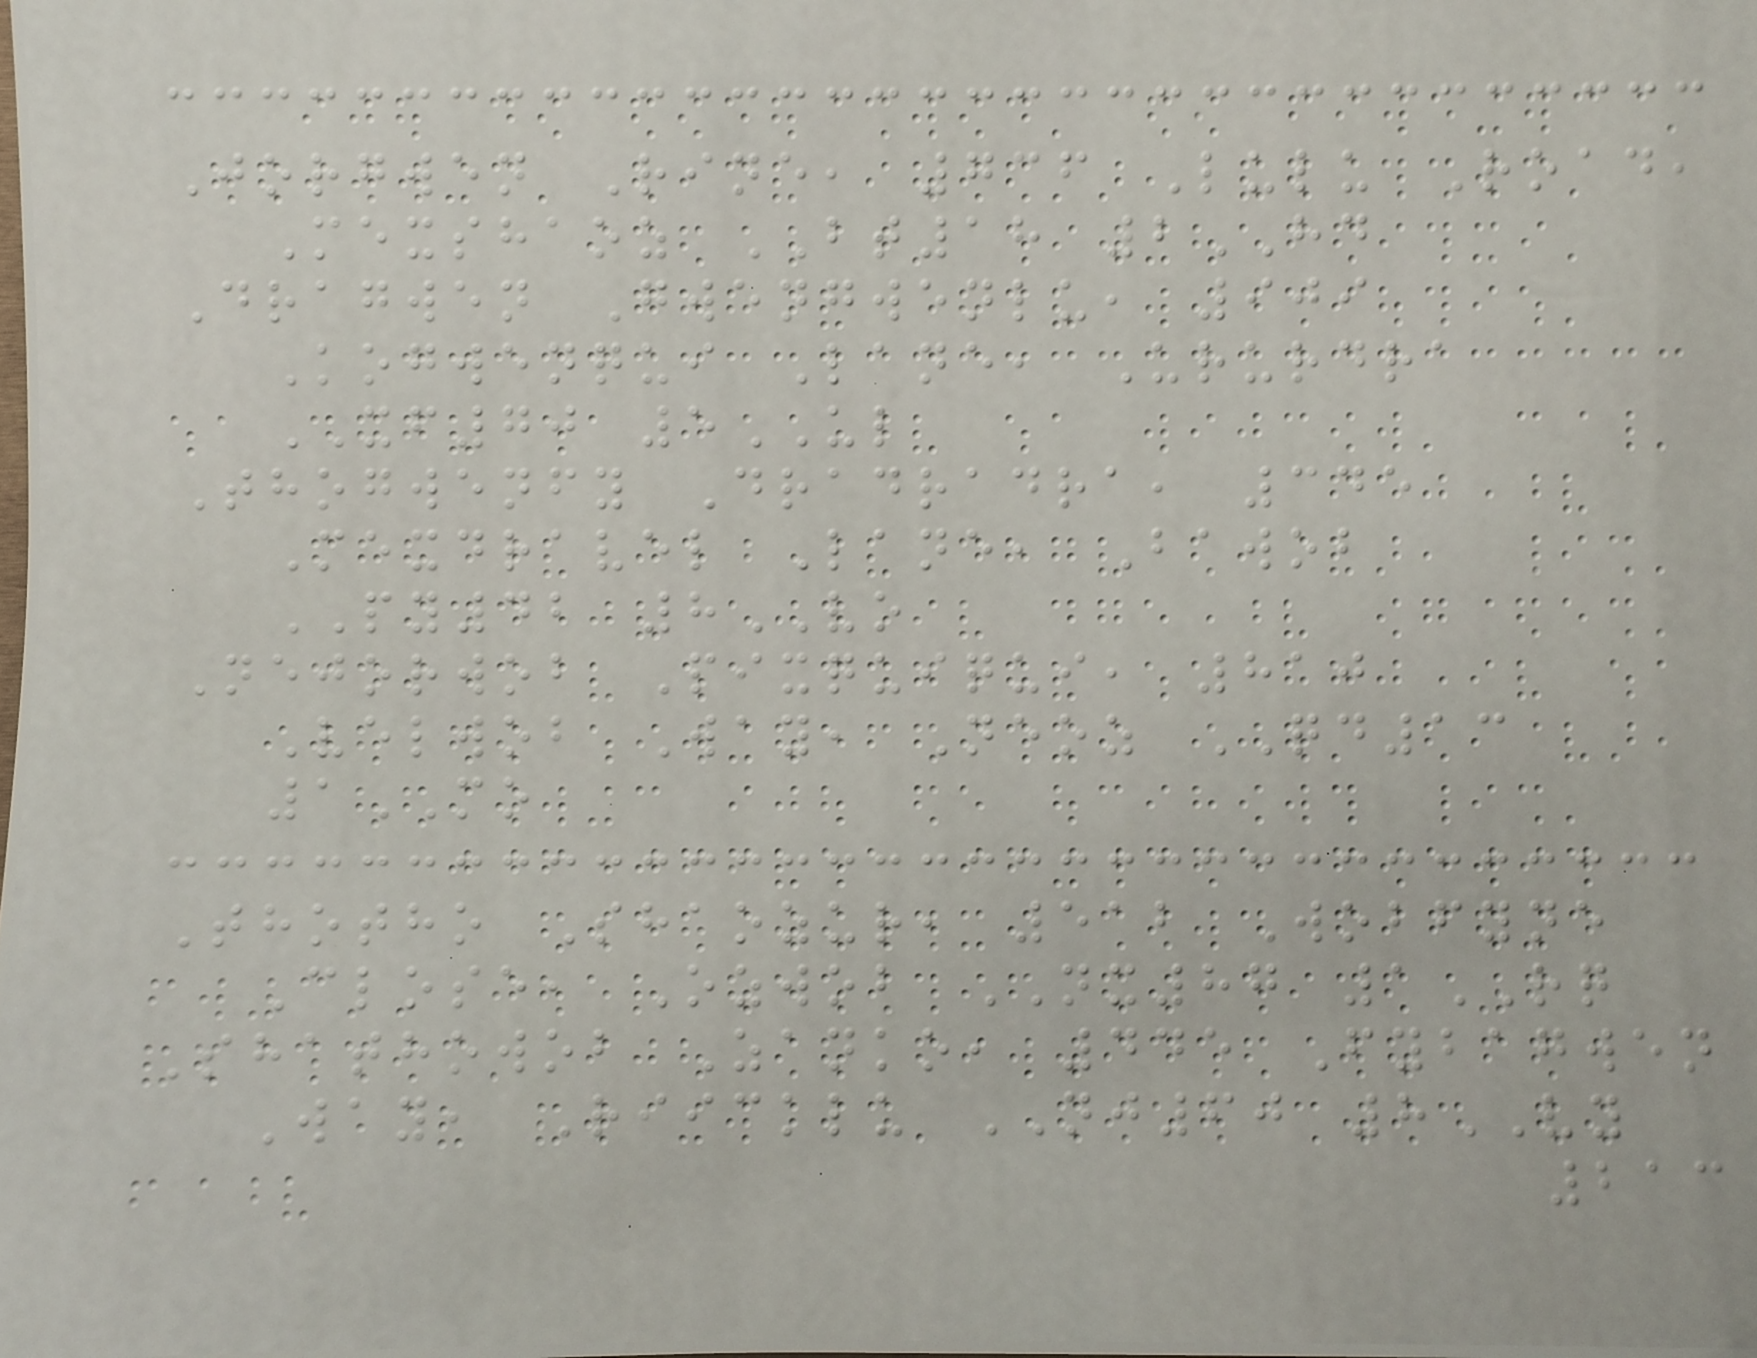Jorgwen Rine, 736 Lulu Road,
Mexshaoz BT18 2HD
Dragwen Gwengwenlu, 909
Kogwenqui Lane, Ururdra
XF70 5UL
Thogwenfy Dradradra, 345
Mexdravel Lane, Bawob
PY42 8VO
Nejorwob Pixquiqui, 810
Velwob Way, Neoz QD13
1MO
Thotho Shaozur, 512 Wobfyne
Close, Ozwob NX87 1RQ
Shathowob Zanko, 445 Fybagwen
Way, Riicklu NJ60 8VY
213
